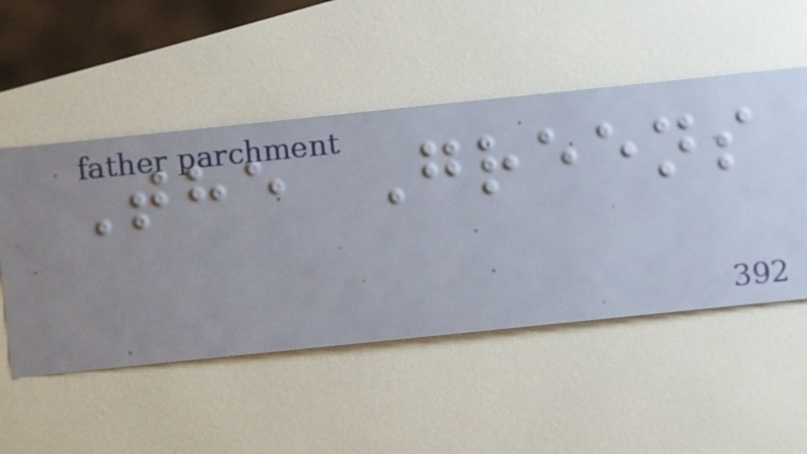The Greens
